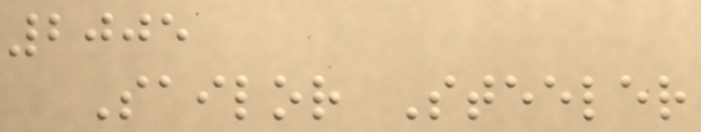2005
Sailor Steeler
